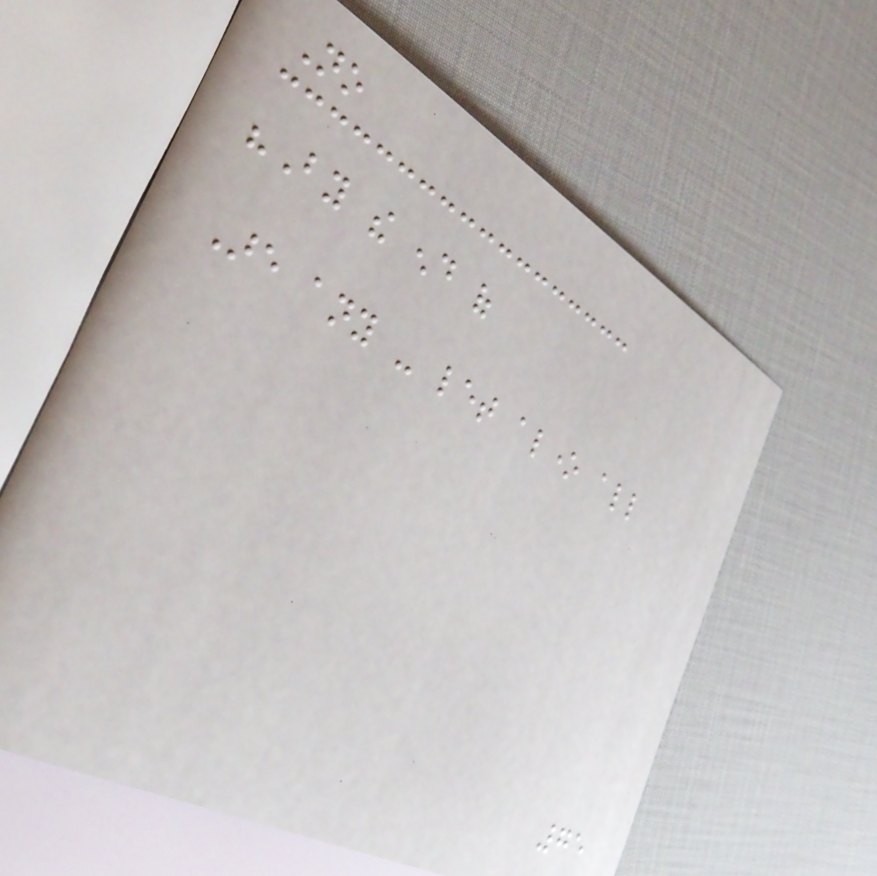No
"By the end of
Are any - let alone all
75
